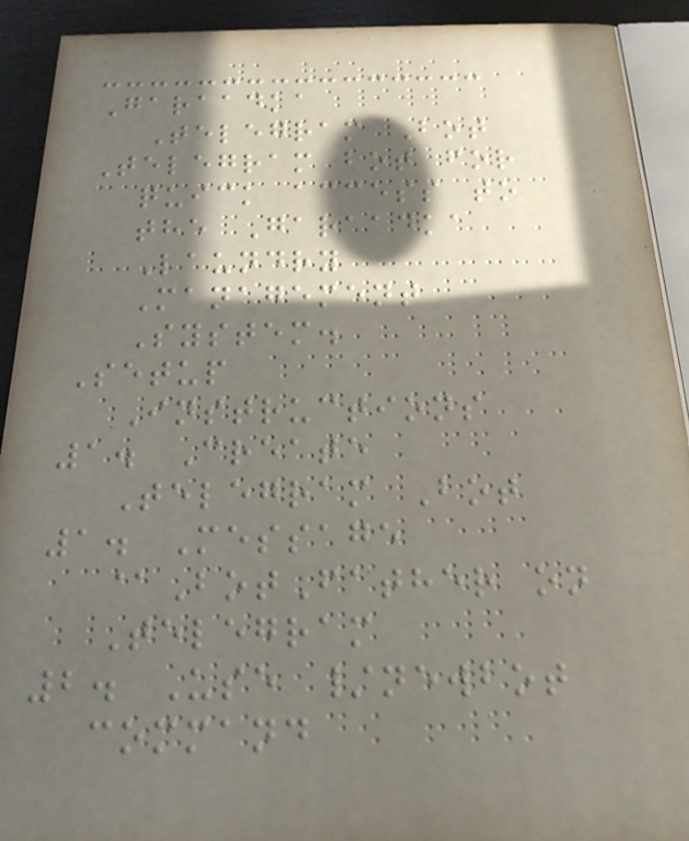Garaadka
Telegram Bot
Telegram bot for
quick access to
the Garaadka
Laundry
Management
System.
Setup
Instructions
1. Create
Telegram Bot
1. Message
@BotFather on
Telegram
2. Use /newbot
command
